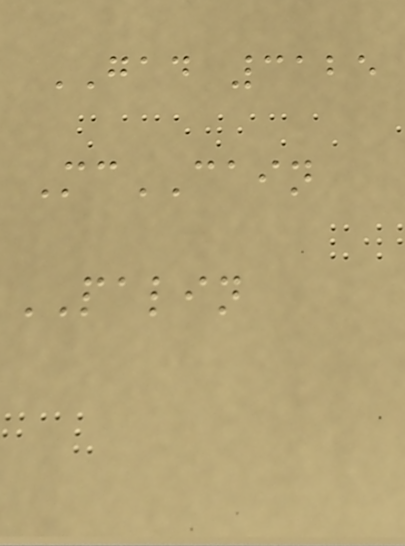GAD 3125
McCAIN
PALIN
